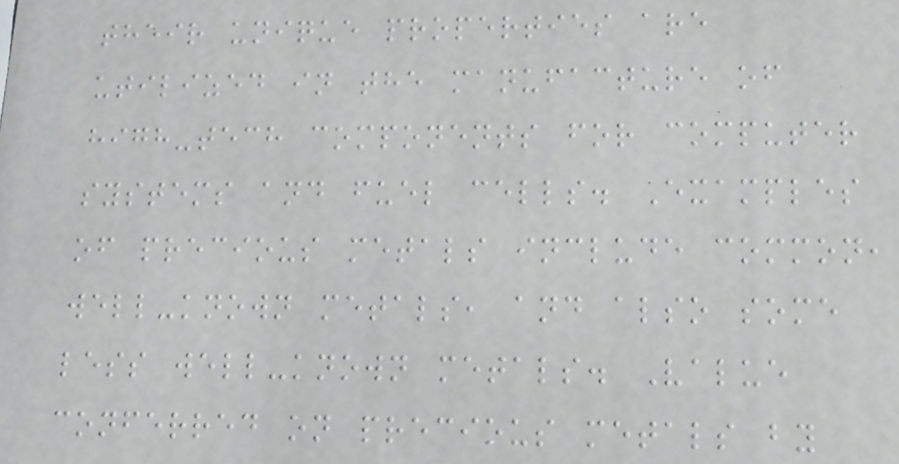their unique properties are
utilized in the manufacture of
high-tech components for computer
systems and fuel cells. Examples
of precious metals include common,
well-known metals, and also some
less well-known metals. Value
conferred on precious metals by
